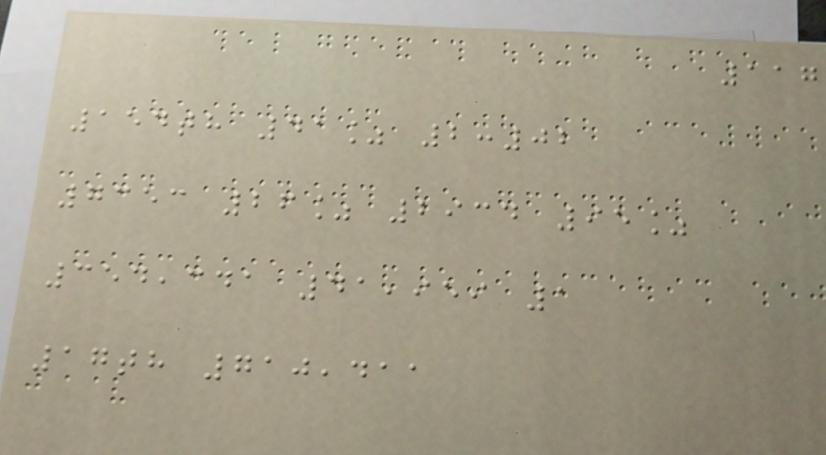117
154th 41% 2:02
7353 26% 2934 95%
354,341 41,959 1
17th 710,411
